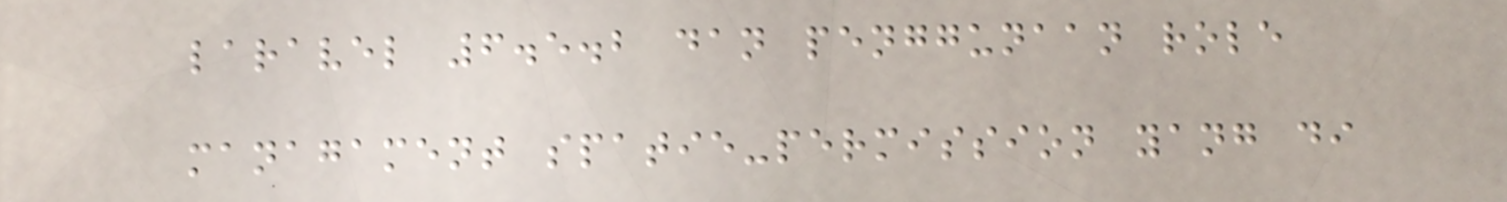laravel 6.5.2 dan penggunaan role
managament spatie-permission yang di
